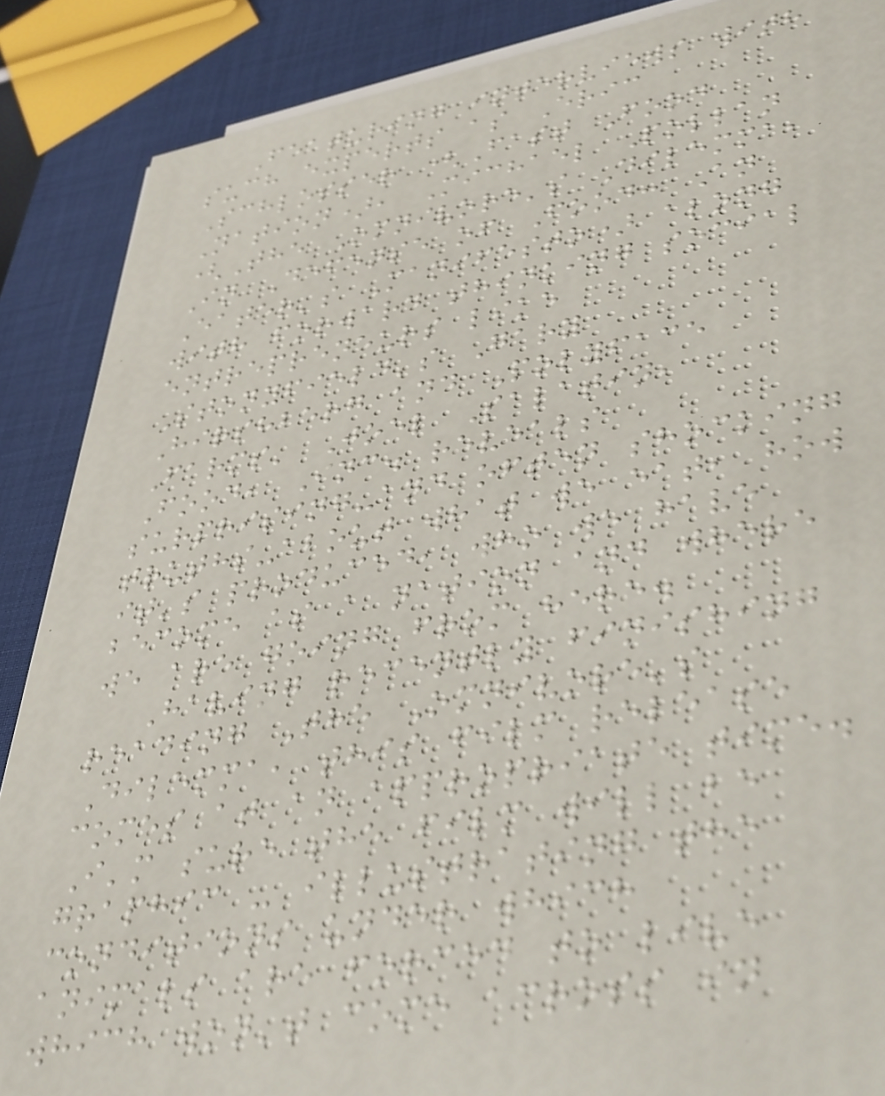Featuring interviews with
such experts as Eric
Schlosser (Fast Food
Nation), Michael Pollan
(The Omnivore's Dilemma,
In Defense of Food: An
Eater's Manifesto) along
with forward thinking social
entrepreneurs like
Stonyfield's Gary
Hirshberg and Polyface
Farms' Joel Salatin,
Food, Inc. reveals
surprising-and often shocking
truths-about what we eat, how
it's produced, who we have
become as a nation and where
we are going from here.
Having recently finishing
reading The Omnivore's
Dilemma, this film release
comes at an appropriate time.
I'm sure the film will be
graphic - illustrating the
conditions under which
animals are forced to live
which won't come across in
